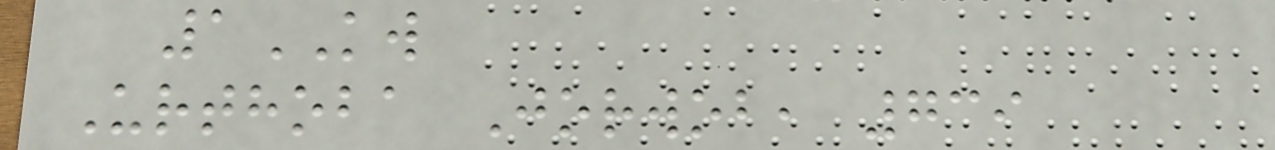1KW
Urthoba Jorwob, 739
